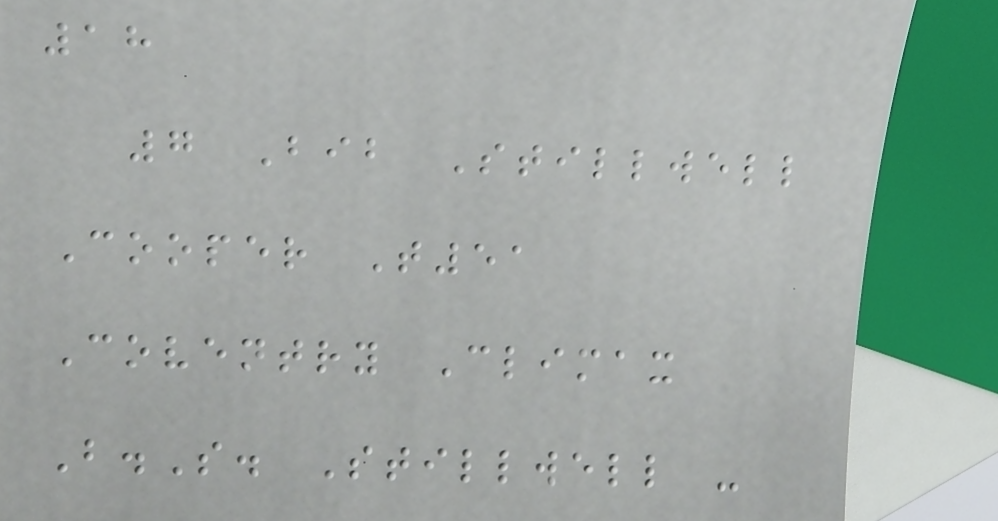18
7 Bib Stillwell
Cooper T51
Coventry Climax
B.S. Stillwell -
